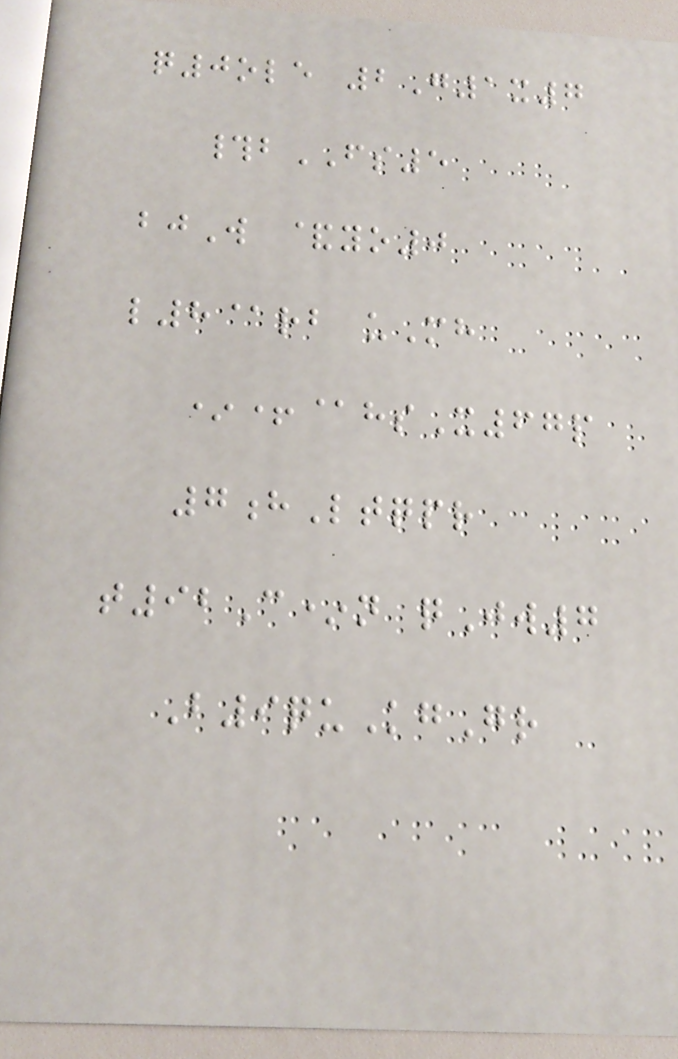q0ole 2G1x7
#bFS5
bjW &yo0
l8@rb uMh
*+@hsX67p
7hLtqpr
t92C*n qJw7
B9quKgGr
